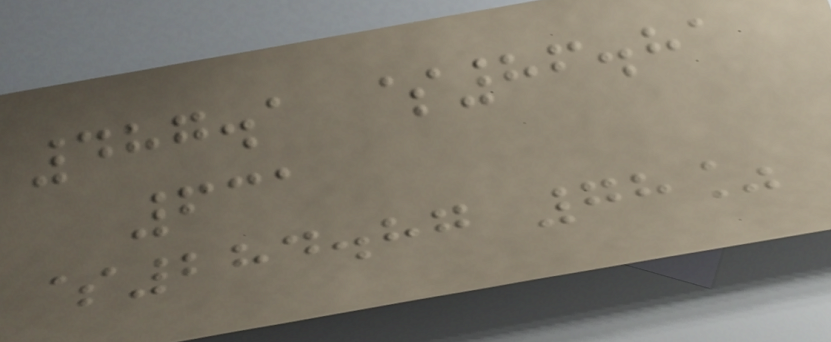487.1 $86.81
631
$284.87 78%
